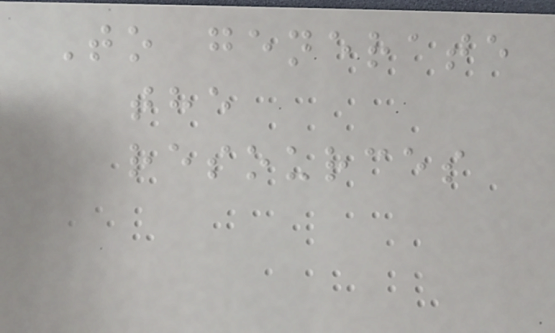To generate
the
resources
